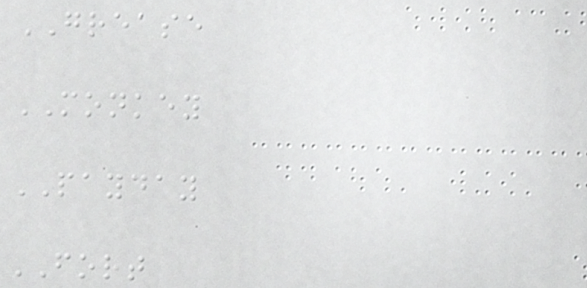GREASE
MONKEY
PAYDAY
FORT
